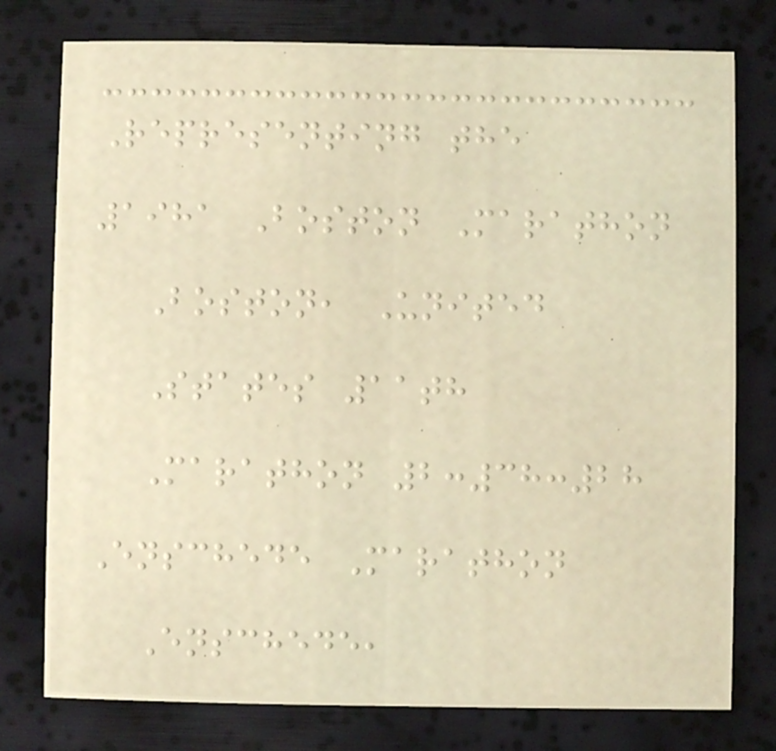Representing the
1981 Boston Marathon
Boston, United
States 11th
Marathon 2:38:28
Enschede Marathon
Enschede,
